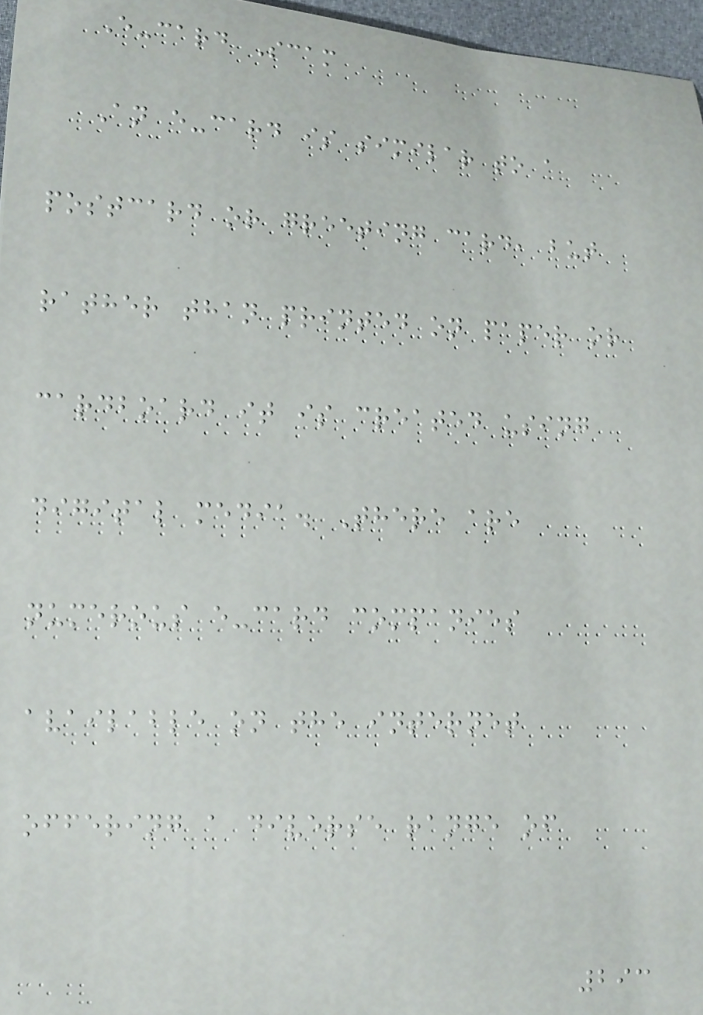E-card Scam
An e-card is similar to a
postcard or greeting card, but
rather than printed on paper or
cardboard it is created using
digital media. There are
numerous e-card companies
available on the internet
offering a diverse range of
293
